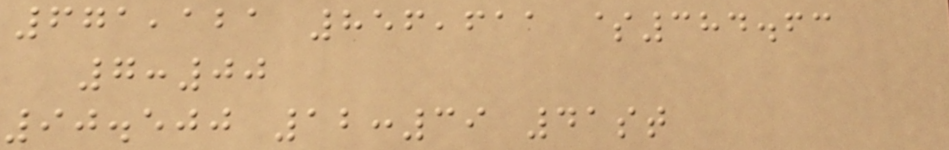671,121 856,611 $384.63
7:00
90.500 12:39 41st
